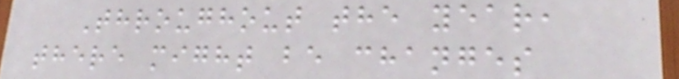Throughout the year,
there might be changes
